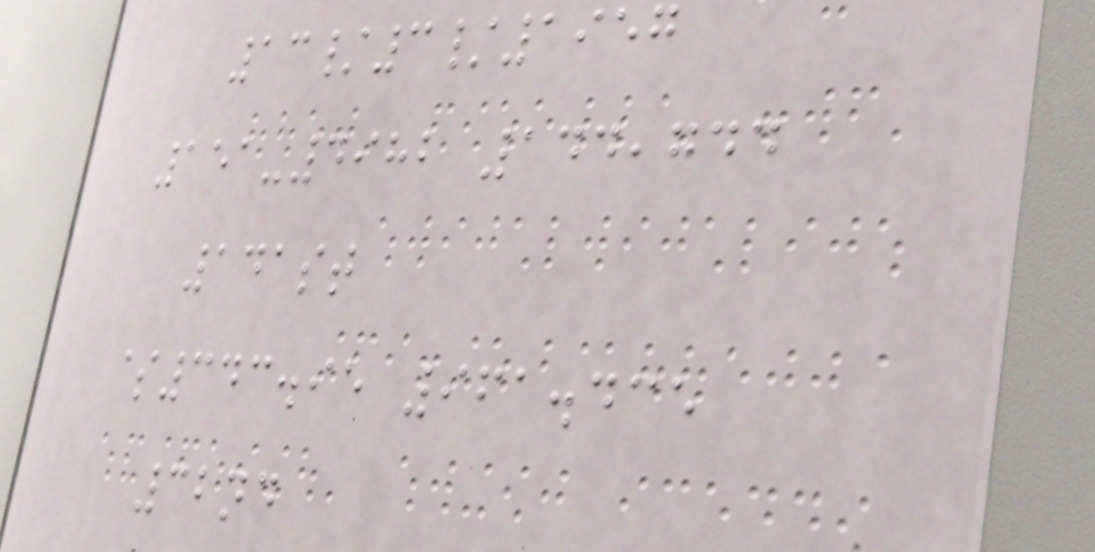13/3/1957
151-4982 144,744
141st
$343.95 961.435
32nd
